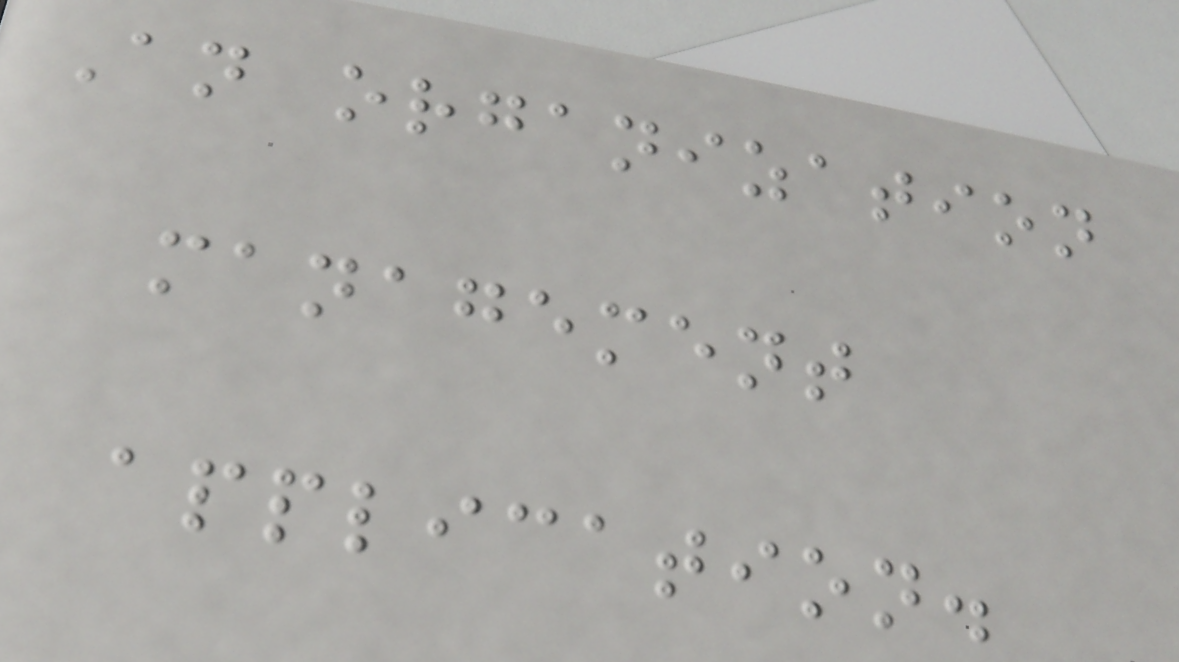An organization
management
application.
